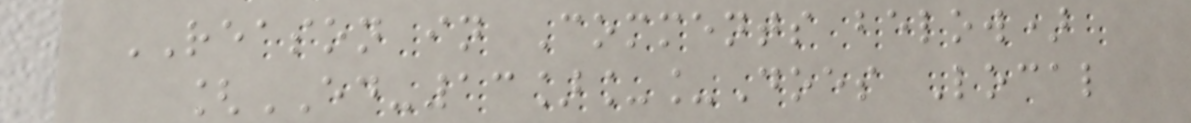REASON in Comments below)
[ED-13]__Does Local
